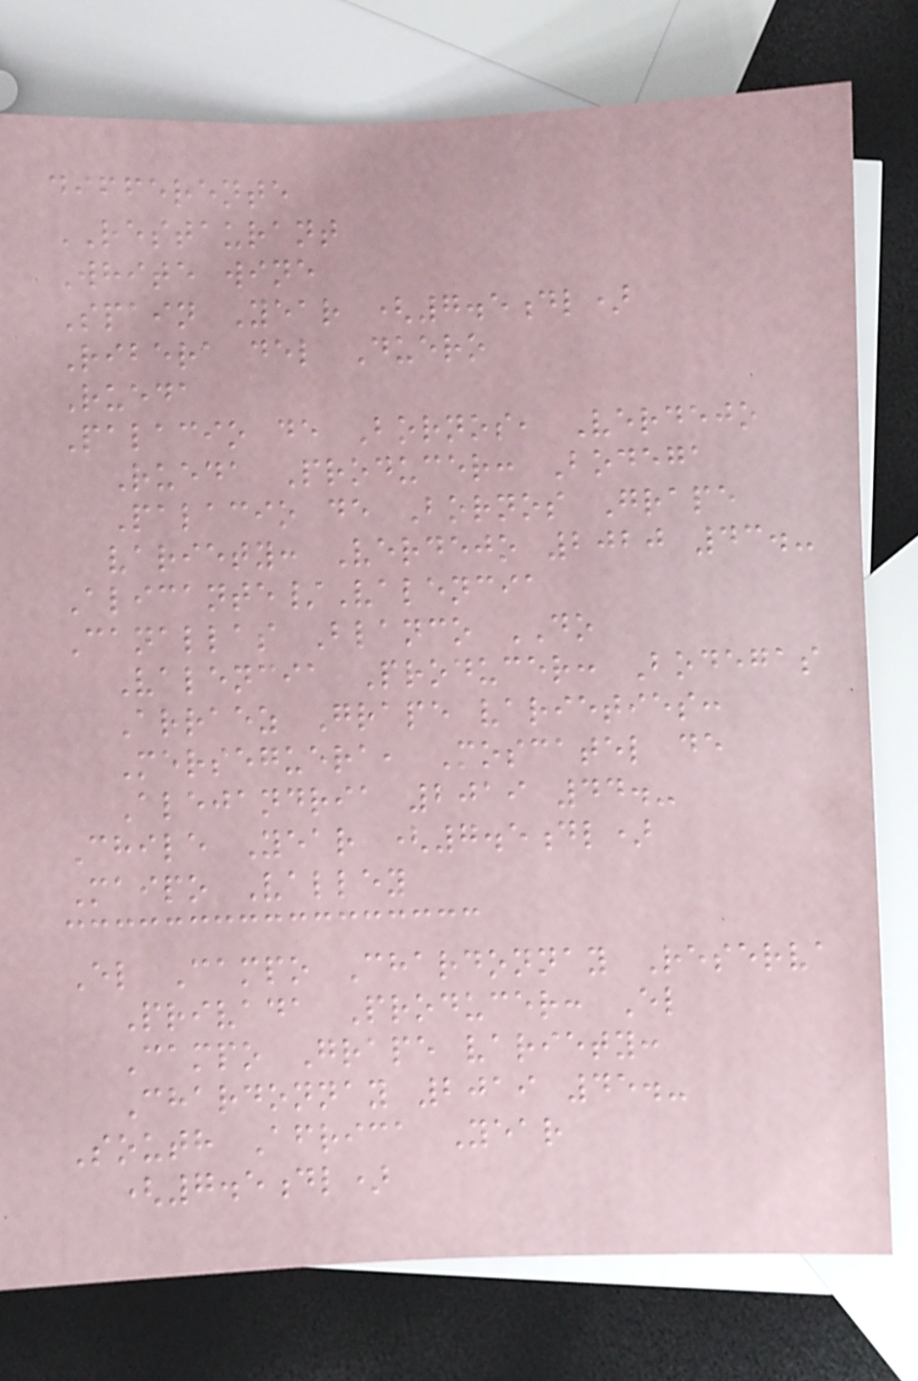differente
RESTAURANT
White wine
Spain Year (7.5dl)
Ribera del Duero
Rueda
Palacio de Bornos, Verdejo
Rueda Producer: Bodega
Palacio de Bornos Grape
variety: Verdejo 2020 43.-
Alicante/Valencia
Canallas Blanco DO
Valencia Producer: Bodegas
Arraez Grape varieties:
Merseguera, Moscatel de
Alejandria 2019 44.-
Chile Year (7.5dl)
Maipo Valley
El Campo Chardonnay Reserva
Privada Producer: El
Campo Grape variety:
Chardonnay 2019 45.-
South Africa Year
(7.5dl)
